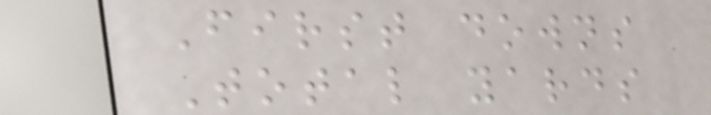First downs
Total yards
